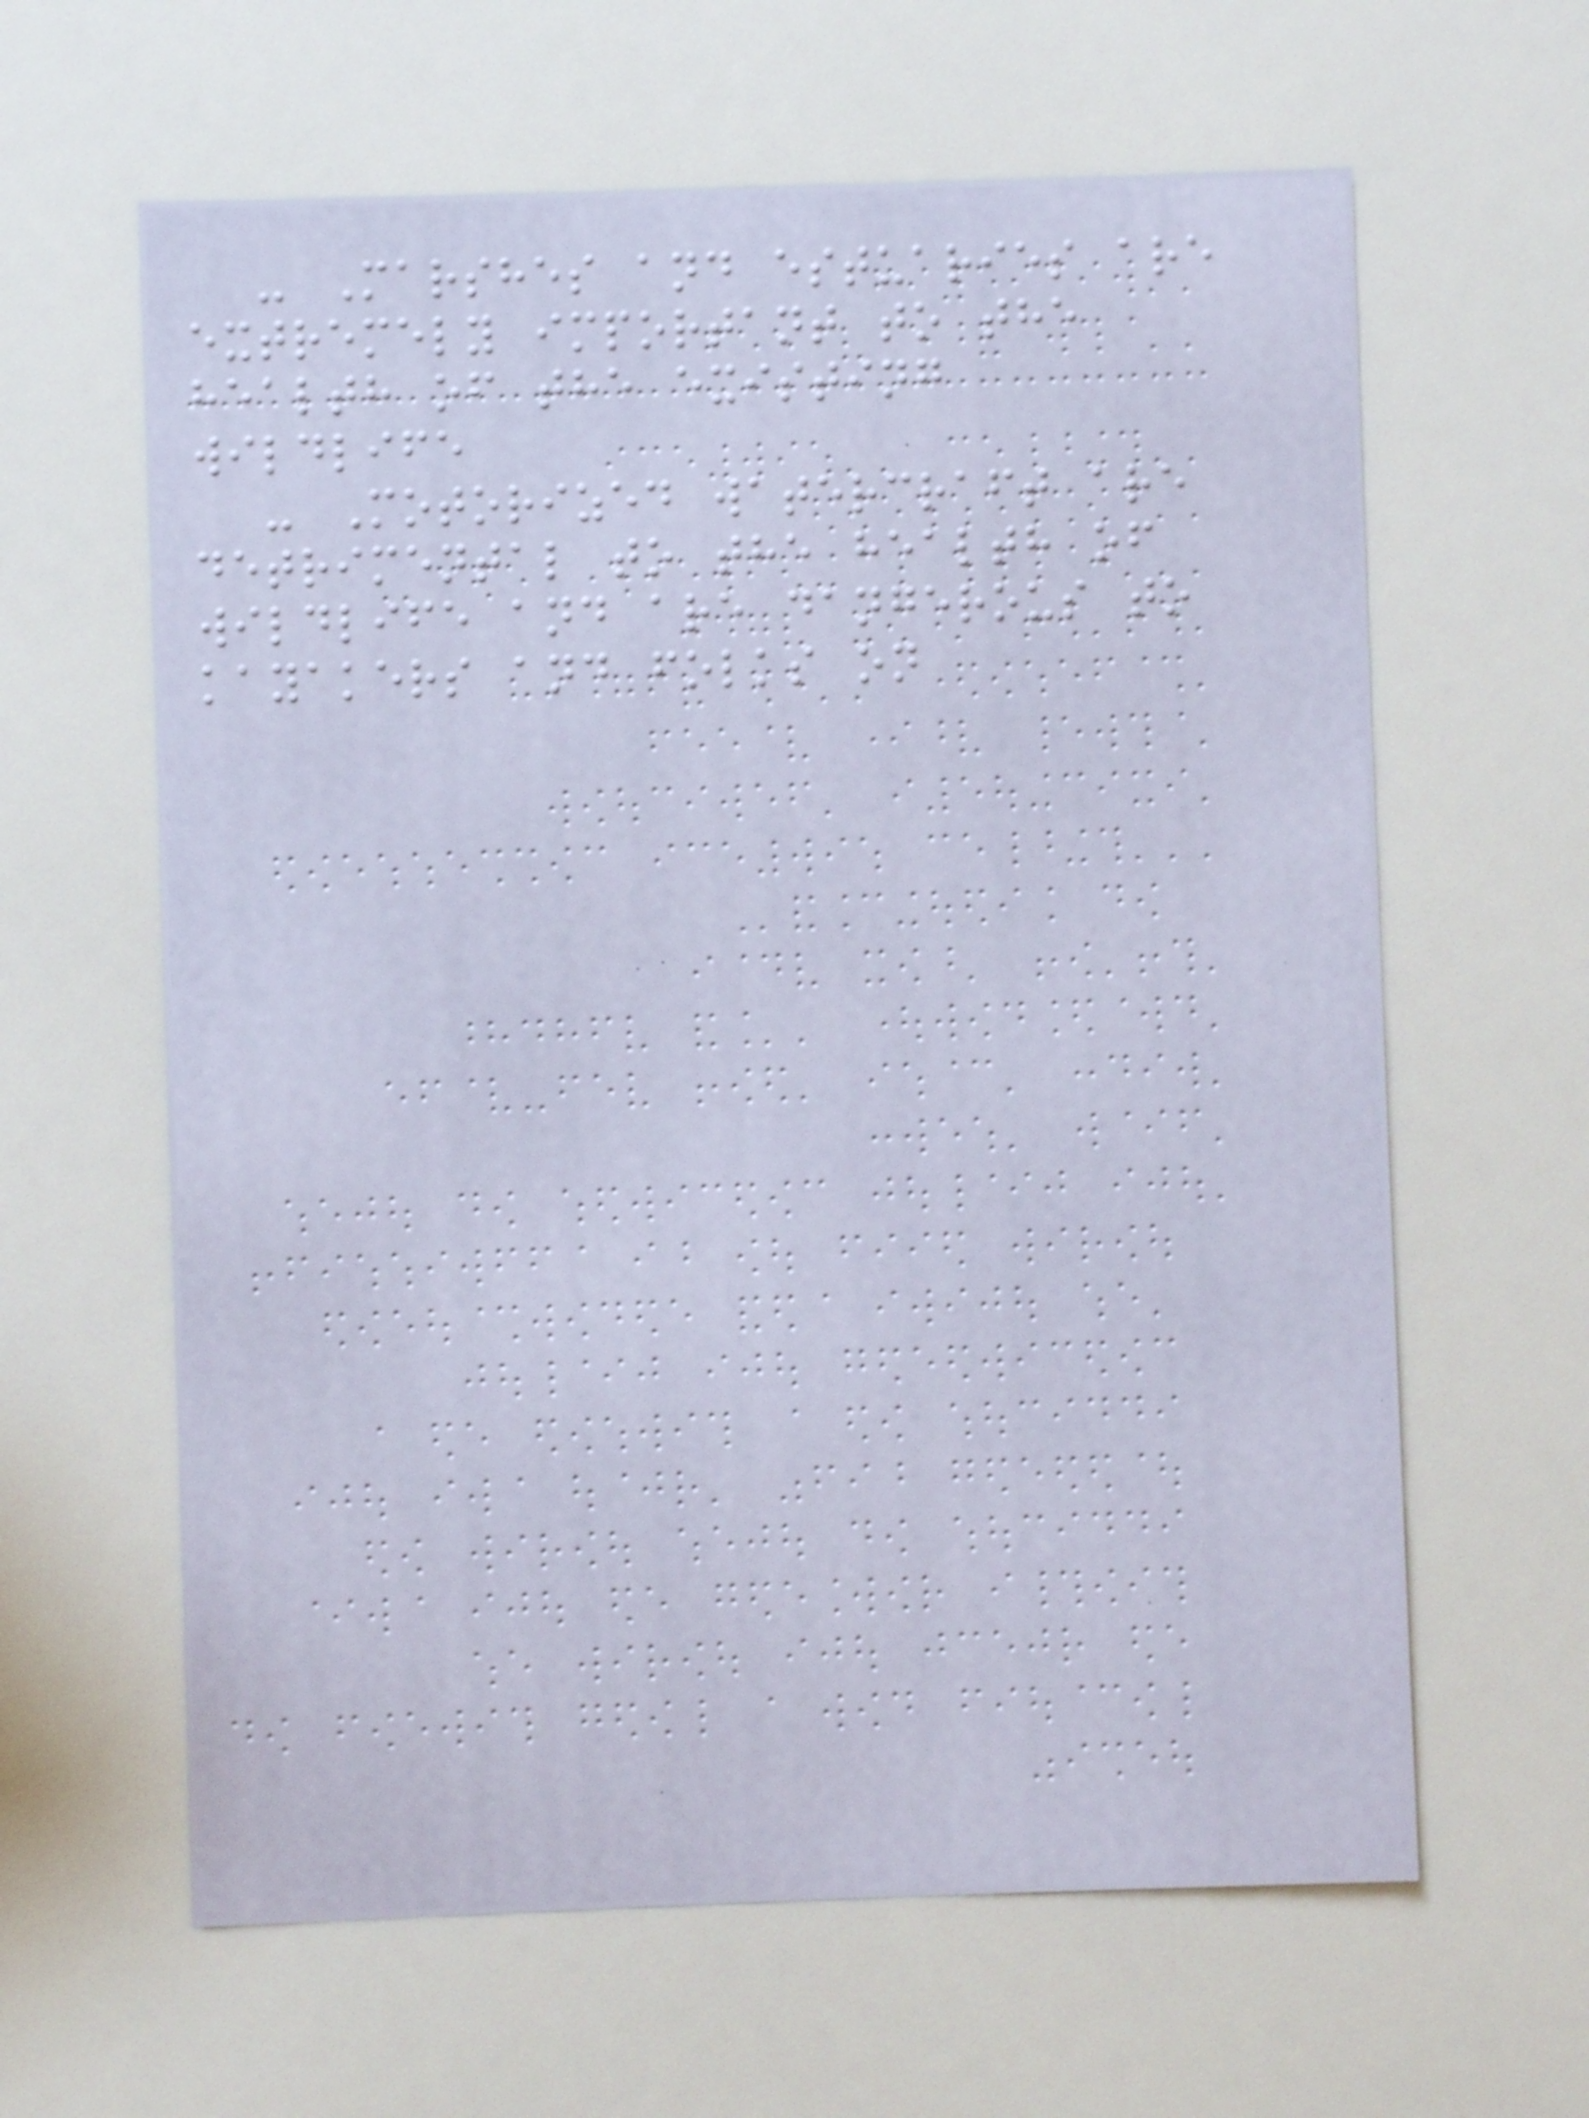- Marshes and estuaries are
extremely important to the
health of the existing
wildlife
- Motorized watercraft are
detrimental to the health of
wildlife and are dangerous to
kayakers and folks on
